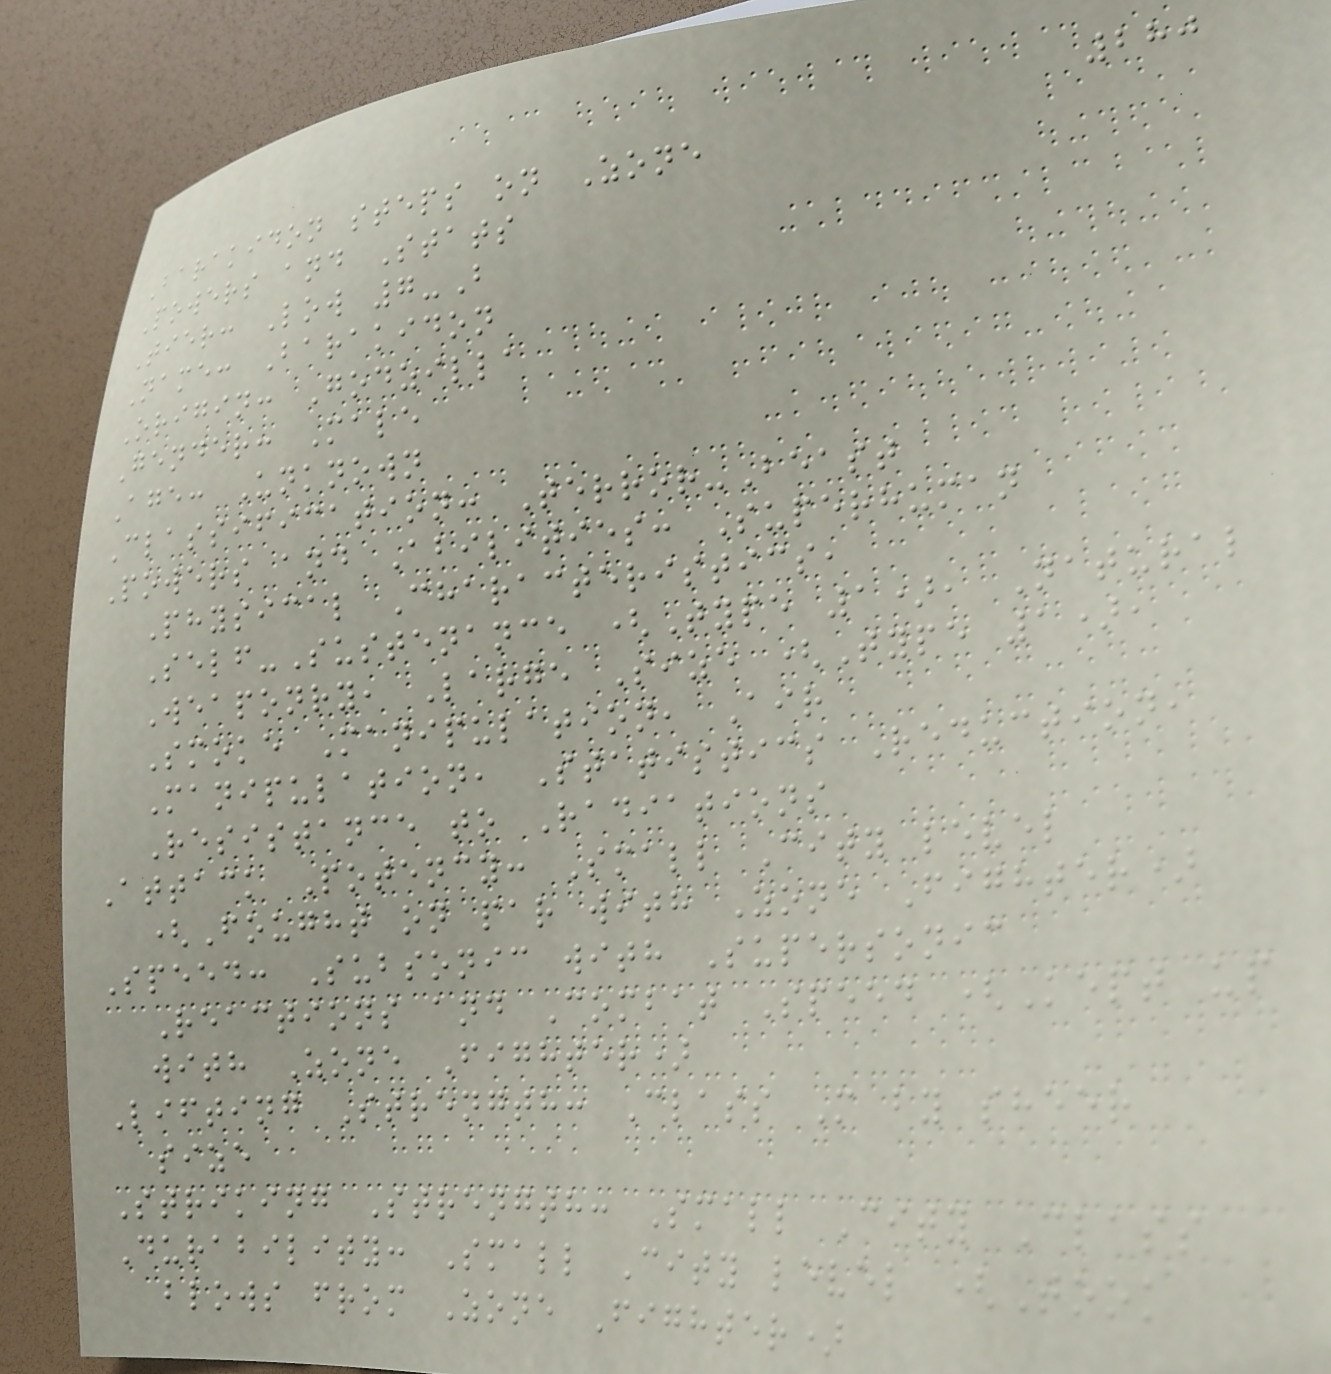280
Barakidon steps on Zone
Powers and Stats
Tier: Low 7-B
Name: Barakidon
Origin: Godzilla
Gender: Male
Age: Unknown
Classification: Terror-Beast
Powers and Abilities: Superhuman
Physical Characteristics,
Self-Sustenance (Type 1), Natural
Weaponry, Large Size (Type 1),
Smoke Manipulation, Air
Manipulation, Statistics Reduction,
Resistance to Radiations
Attack Potency: Small City level
(Fought on par with Zone Fighter)
Speed: Subsonic with Supersonic
Reactions and Combat Speed (Kept up
with Zone Fighter)
Lifting Strength: Class M by sheer
size
Striking Strength: Small City Class
Durability: Small City level (Took
blows from Zone Fighter)
